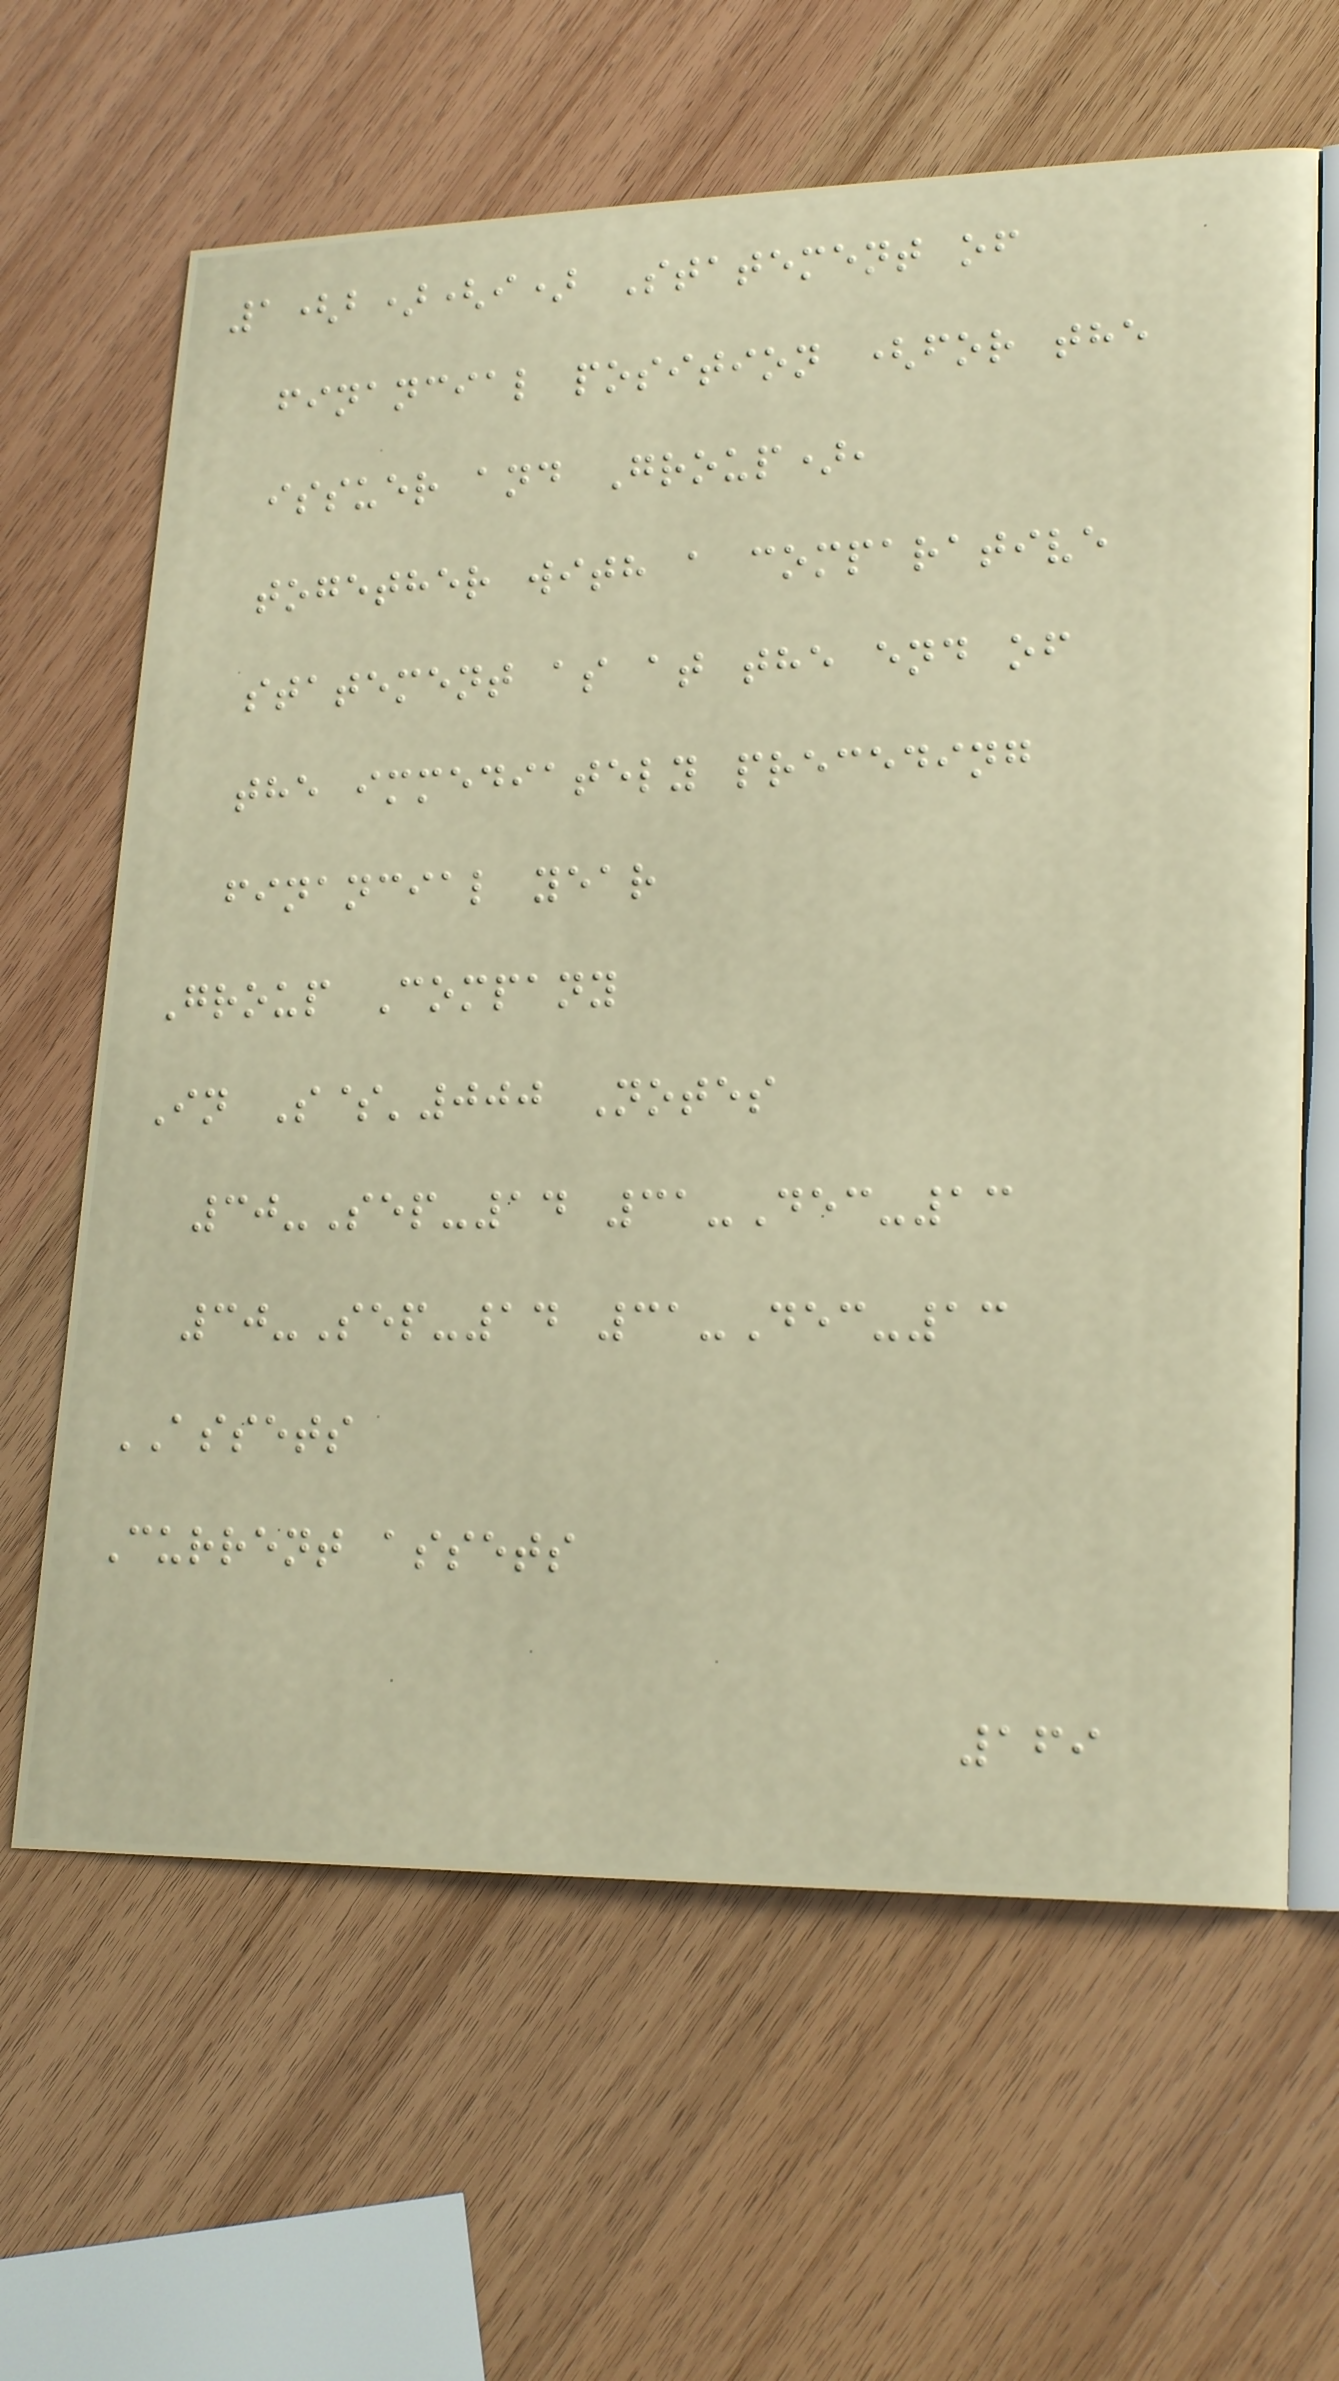1(b)(i) Statement of
financial position (for the
issuer and Group),
together with a comparative
statement as at the end of
the immediately preceding
financial year
Group Company
In S$'000 Notes
30-Sep-14 31-Dec-13
30-Sep-14 31-Dec-13
ASSETS
Current assets
169
